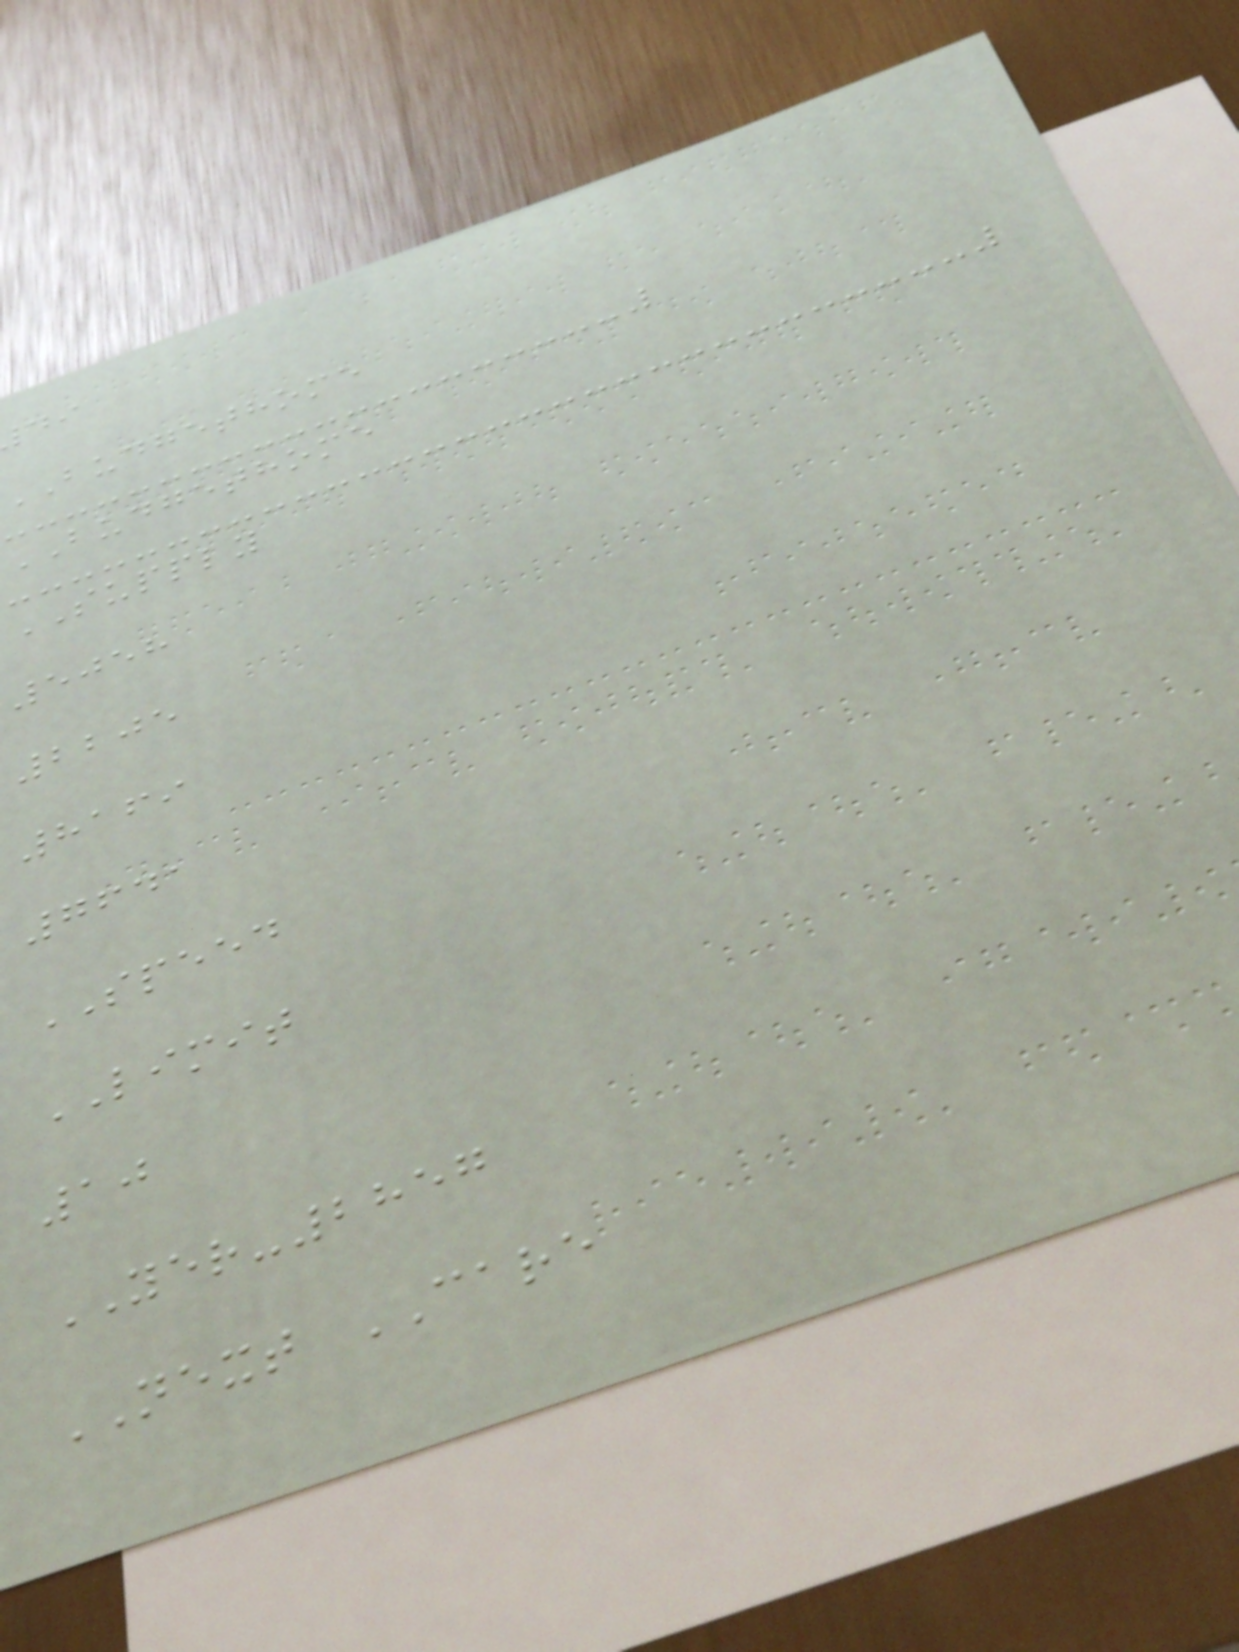BUDGETHOME
BUDGETHOME
SUPPLY
5058
2205
8169
7641
SPEED
LIMIT
10
YER-2857
NEXT CARE
